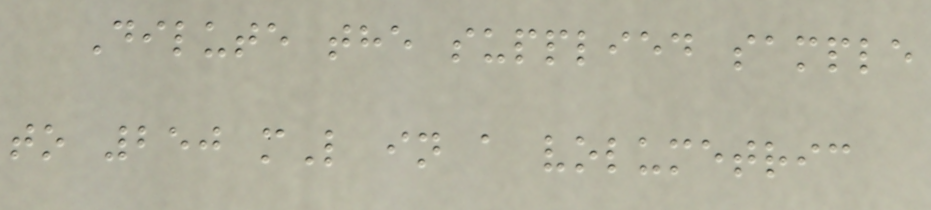Dilute the supplied sample
to 250 mL in a volumetric
